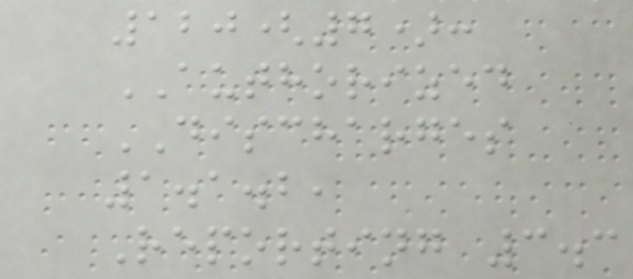120(7):
AUTHORIZED
DISCHARGES
1.1.2,
Reporting 3.3
